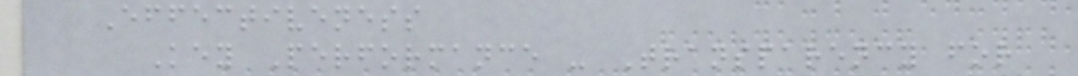Effectiveness
Key Performance - Transparency for
